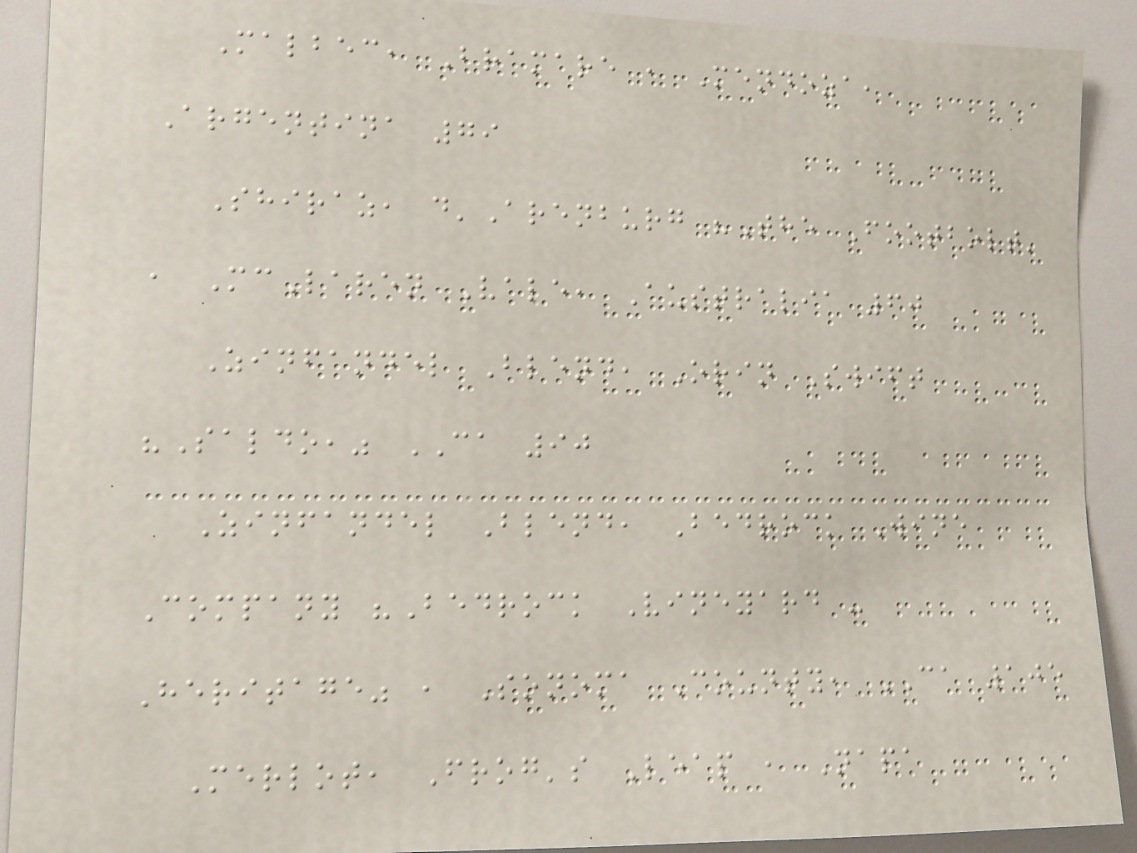Malbec, Bramare , Mendoza,
Argentina 79
Shiraz, d'Arenburg "The Footbolt'
, McLaren Vale, Australia 60
Zinfandel Blend, Orin Swift
"Saldo," CA 90
Zinfandel Blend, Bedrock Wine
Company "Bedrock Vineyard -
Heritage" , Sonoma County, CA 105
Merlot, Frog's Leap , Napa
